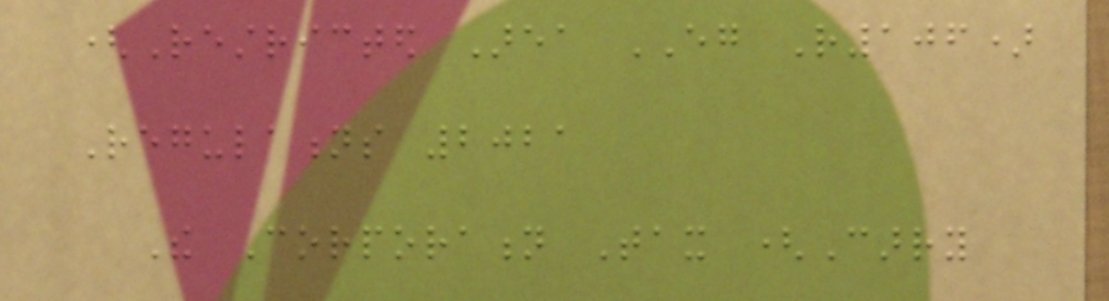(Restricted Area EG R106)
Regulations 2021
The Corporation Tax (Carry
